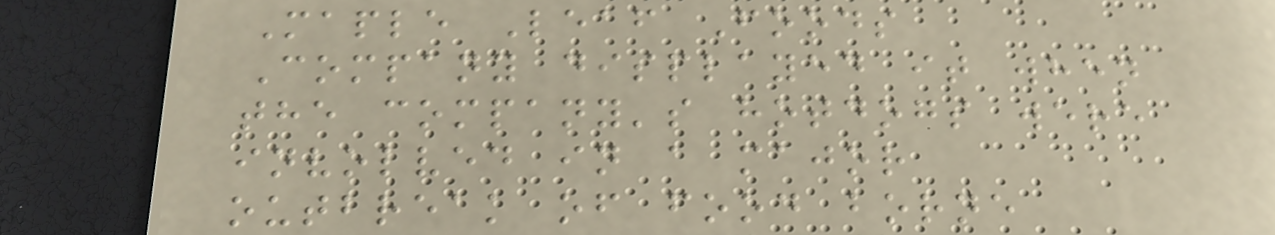Maple Leaf Foods
Company displayed it when
the company's hotdogs were
involved in a major
outbreak of food borne
